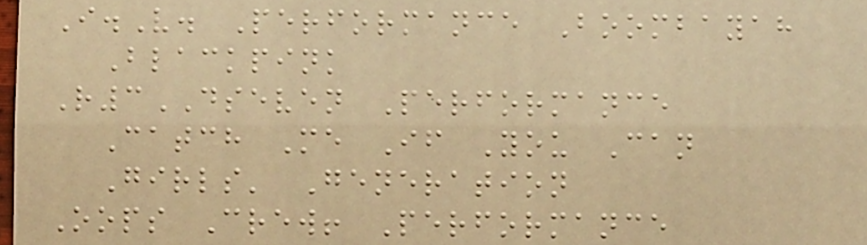I.V. Performance Boombayah
Blackpink
R3DSEVEN Performance
Catch Me If You Can
Girls' Generation
Oops Crew! Performance
